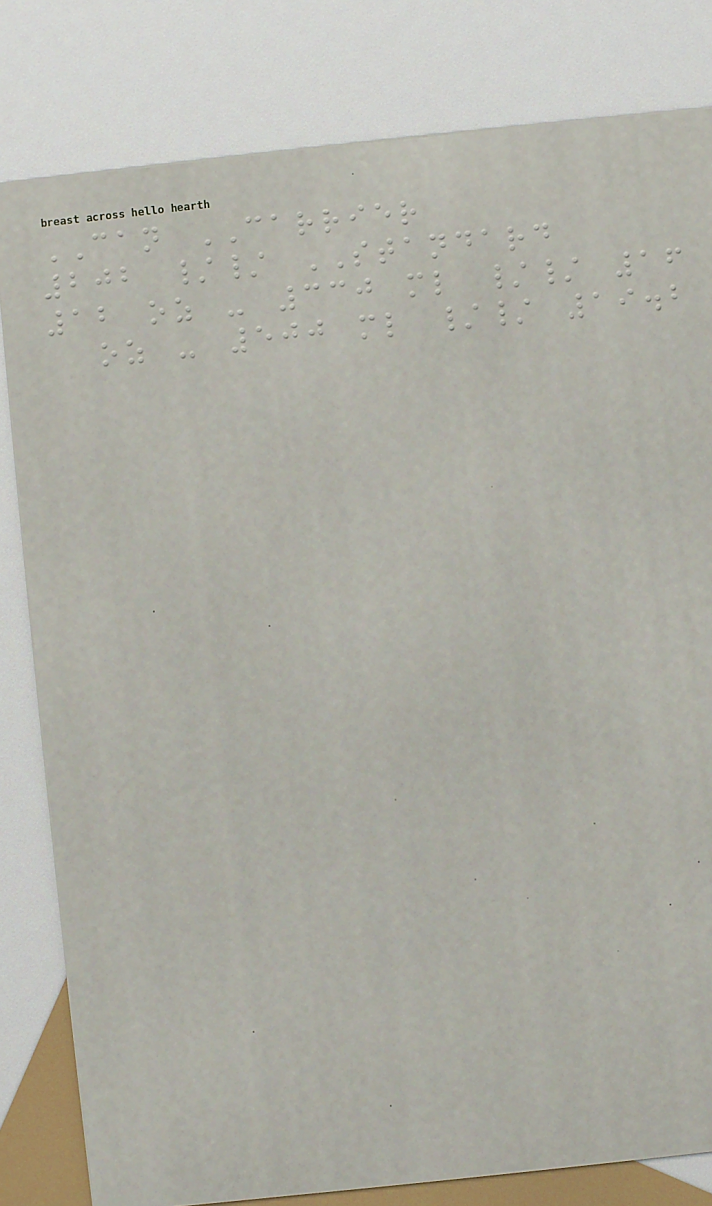CAN CARRIER
202 // STANDARD
12 oz - 330 ml // 16
oz - 500 ml // 19.2
